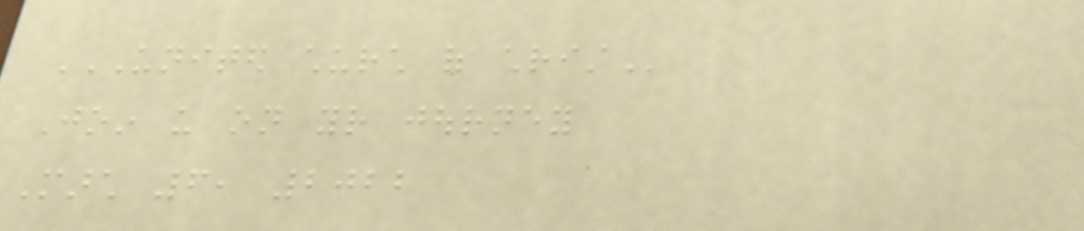UNITED CHURCH OF CHRIST
Join us on your journey
March 6, 2022
